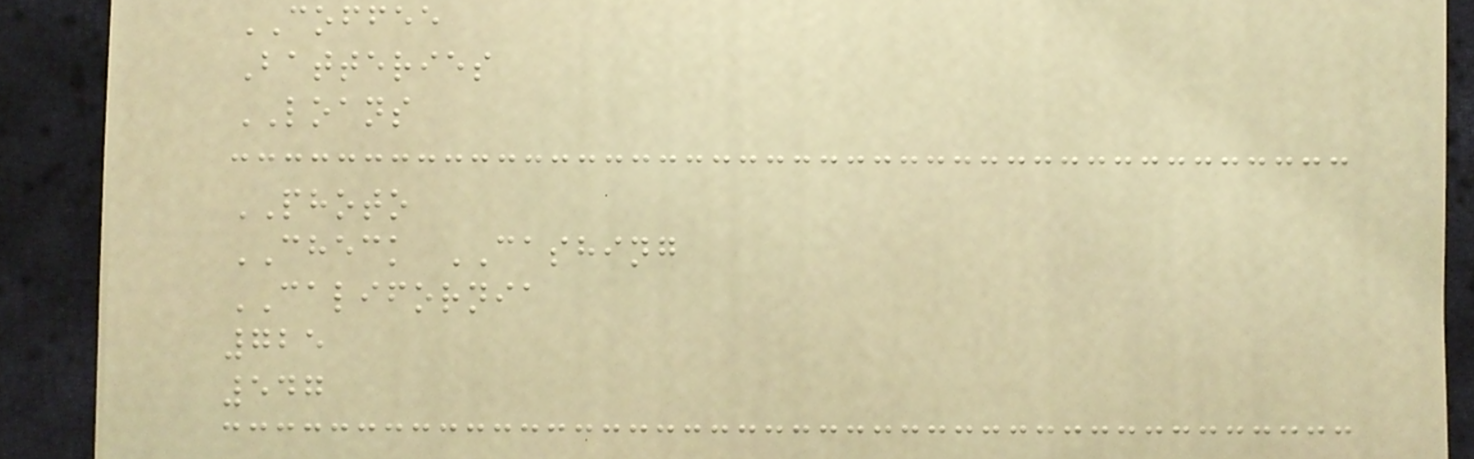COFFEE
Batteries
LOANS
PHOTO
CHECK CASHING
CALIFORNIA
725
547
